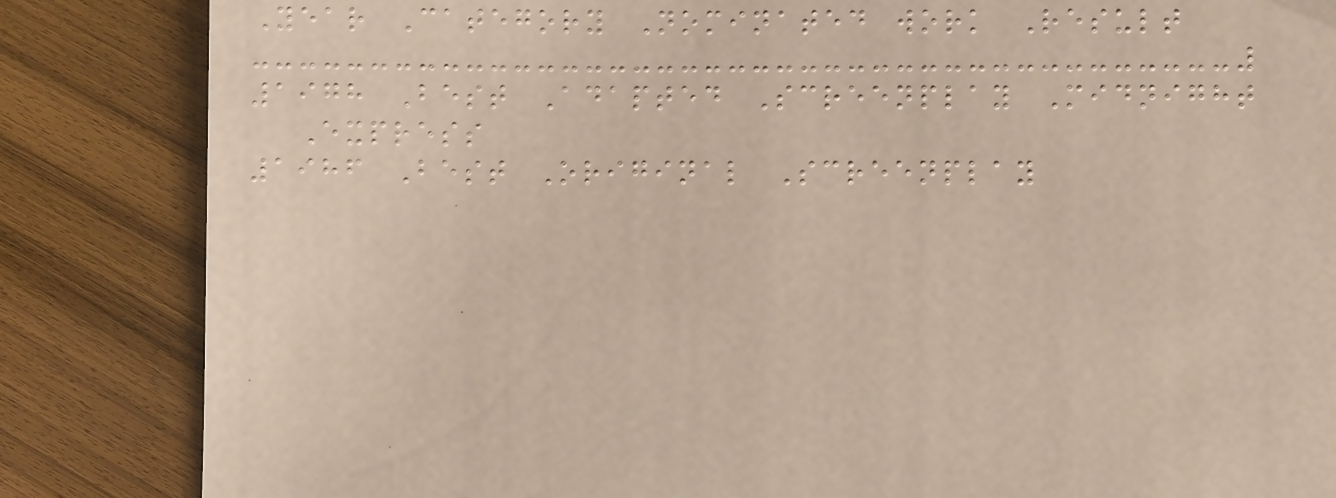Year Category Nominated work Result
1978 Best Adapted Screenplay Midnight
Express
1986 Best Original Screenplay
